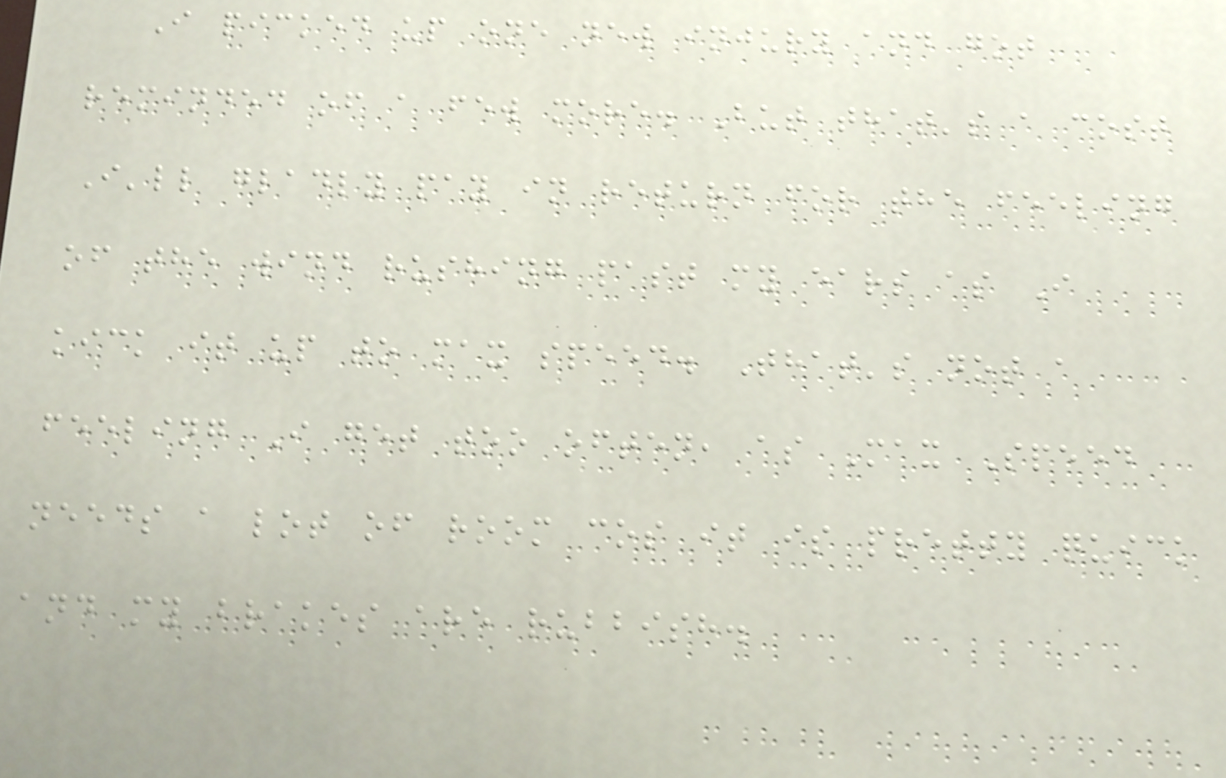I picked up one new injury and got
reminded of a few more. But that's a cost
I'll gladly pay in return for the feeling
of the wind rushing past my ears as I
kick it up to max speed. That's not a
feeling I get too often, as Max Speed
needs a lot of room cos it is pretty quick
and my brakes are rubbish.
